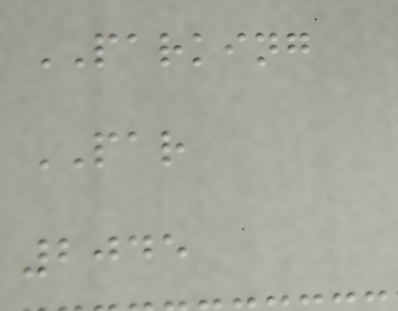PARKING
PAR
2045
